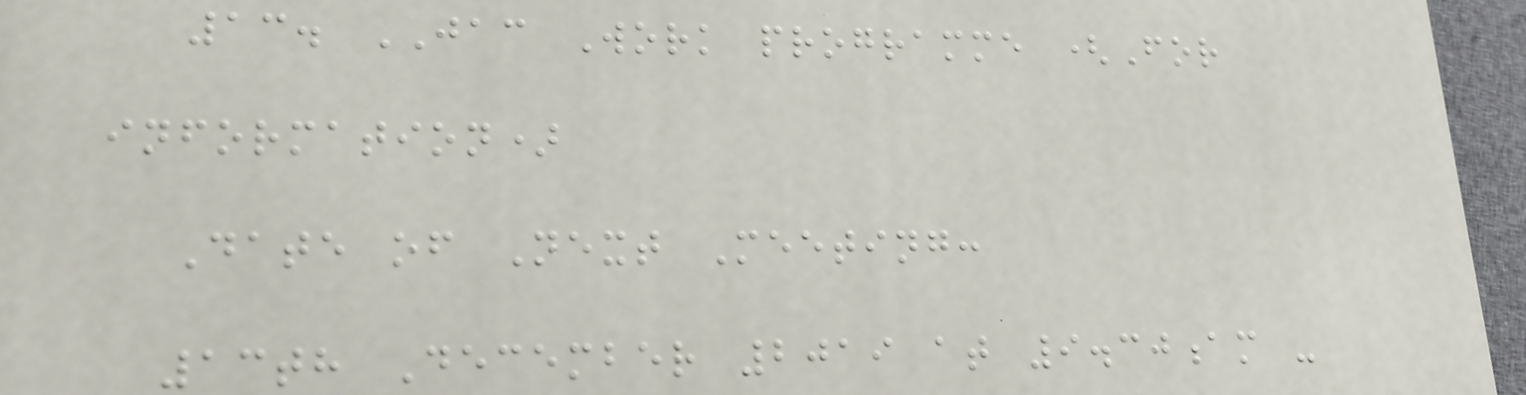13. JAC Work programme (For
information)
Date of Next Meeting:
13th December 2019 at 9.30am -
